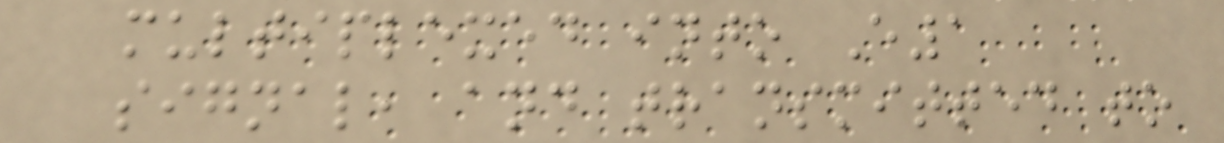multiplexed into E1
signal, and transmitted to
